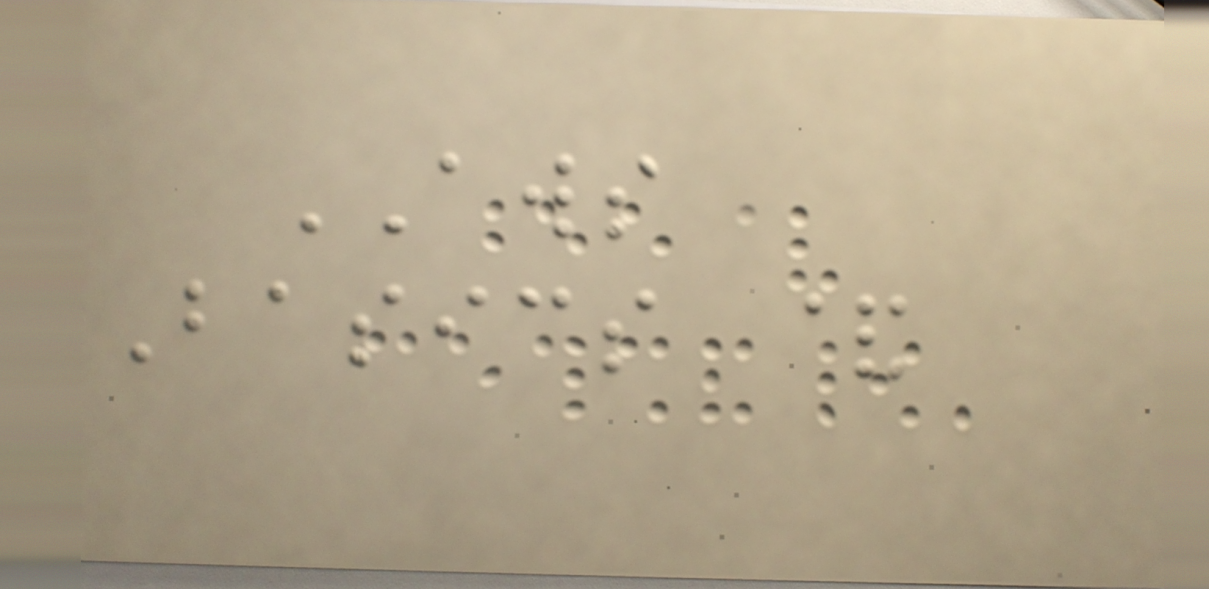AWS
Basics &
